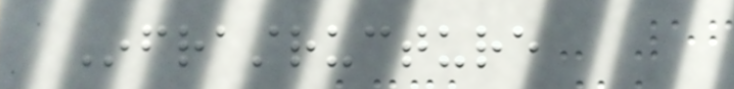Infrastructure
